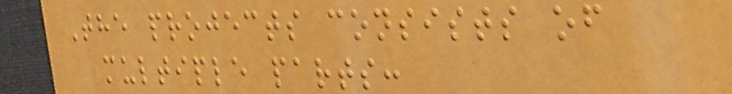The projects consists of
multiple parts:
